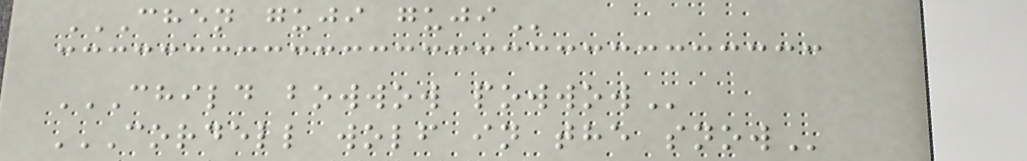CHEN GUJI GUJI
CHILD BOWWOW POWWOW
CORDELL WOLF IN THE SNOW
